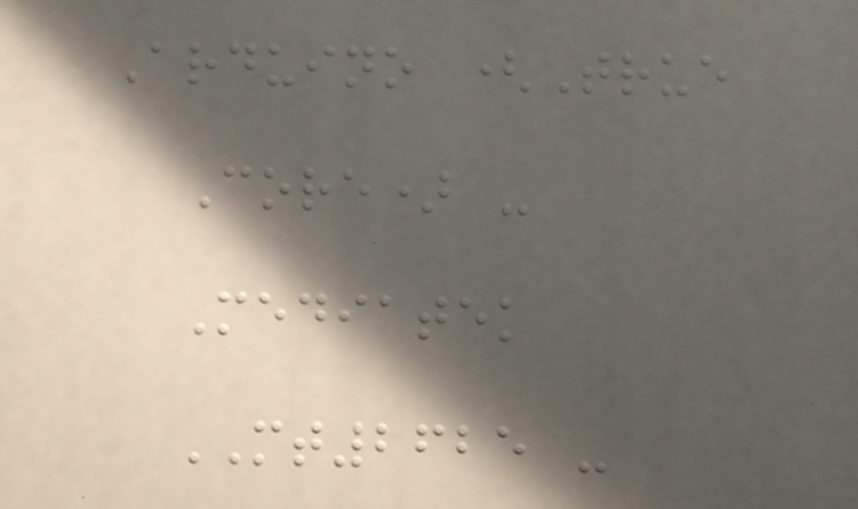Arduino (True
Core) -
Mediatek
MT2625 -
